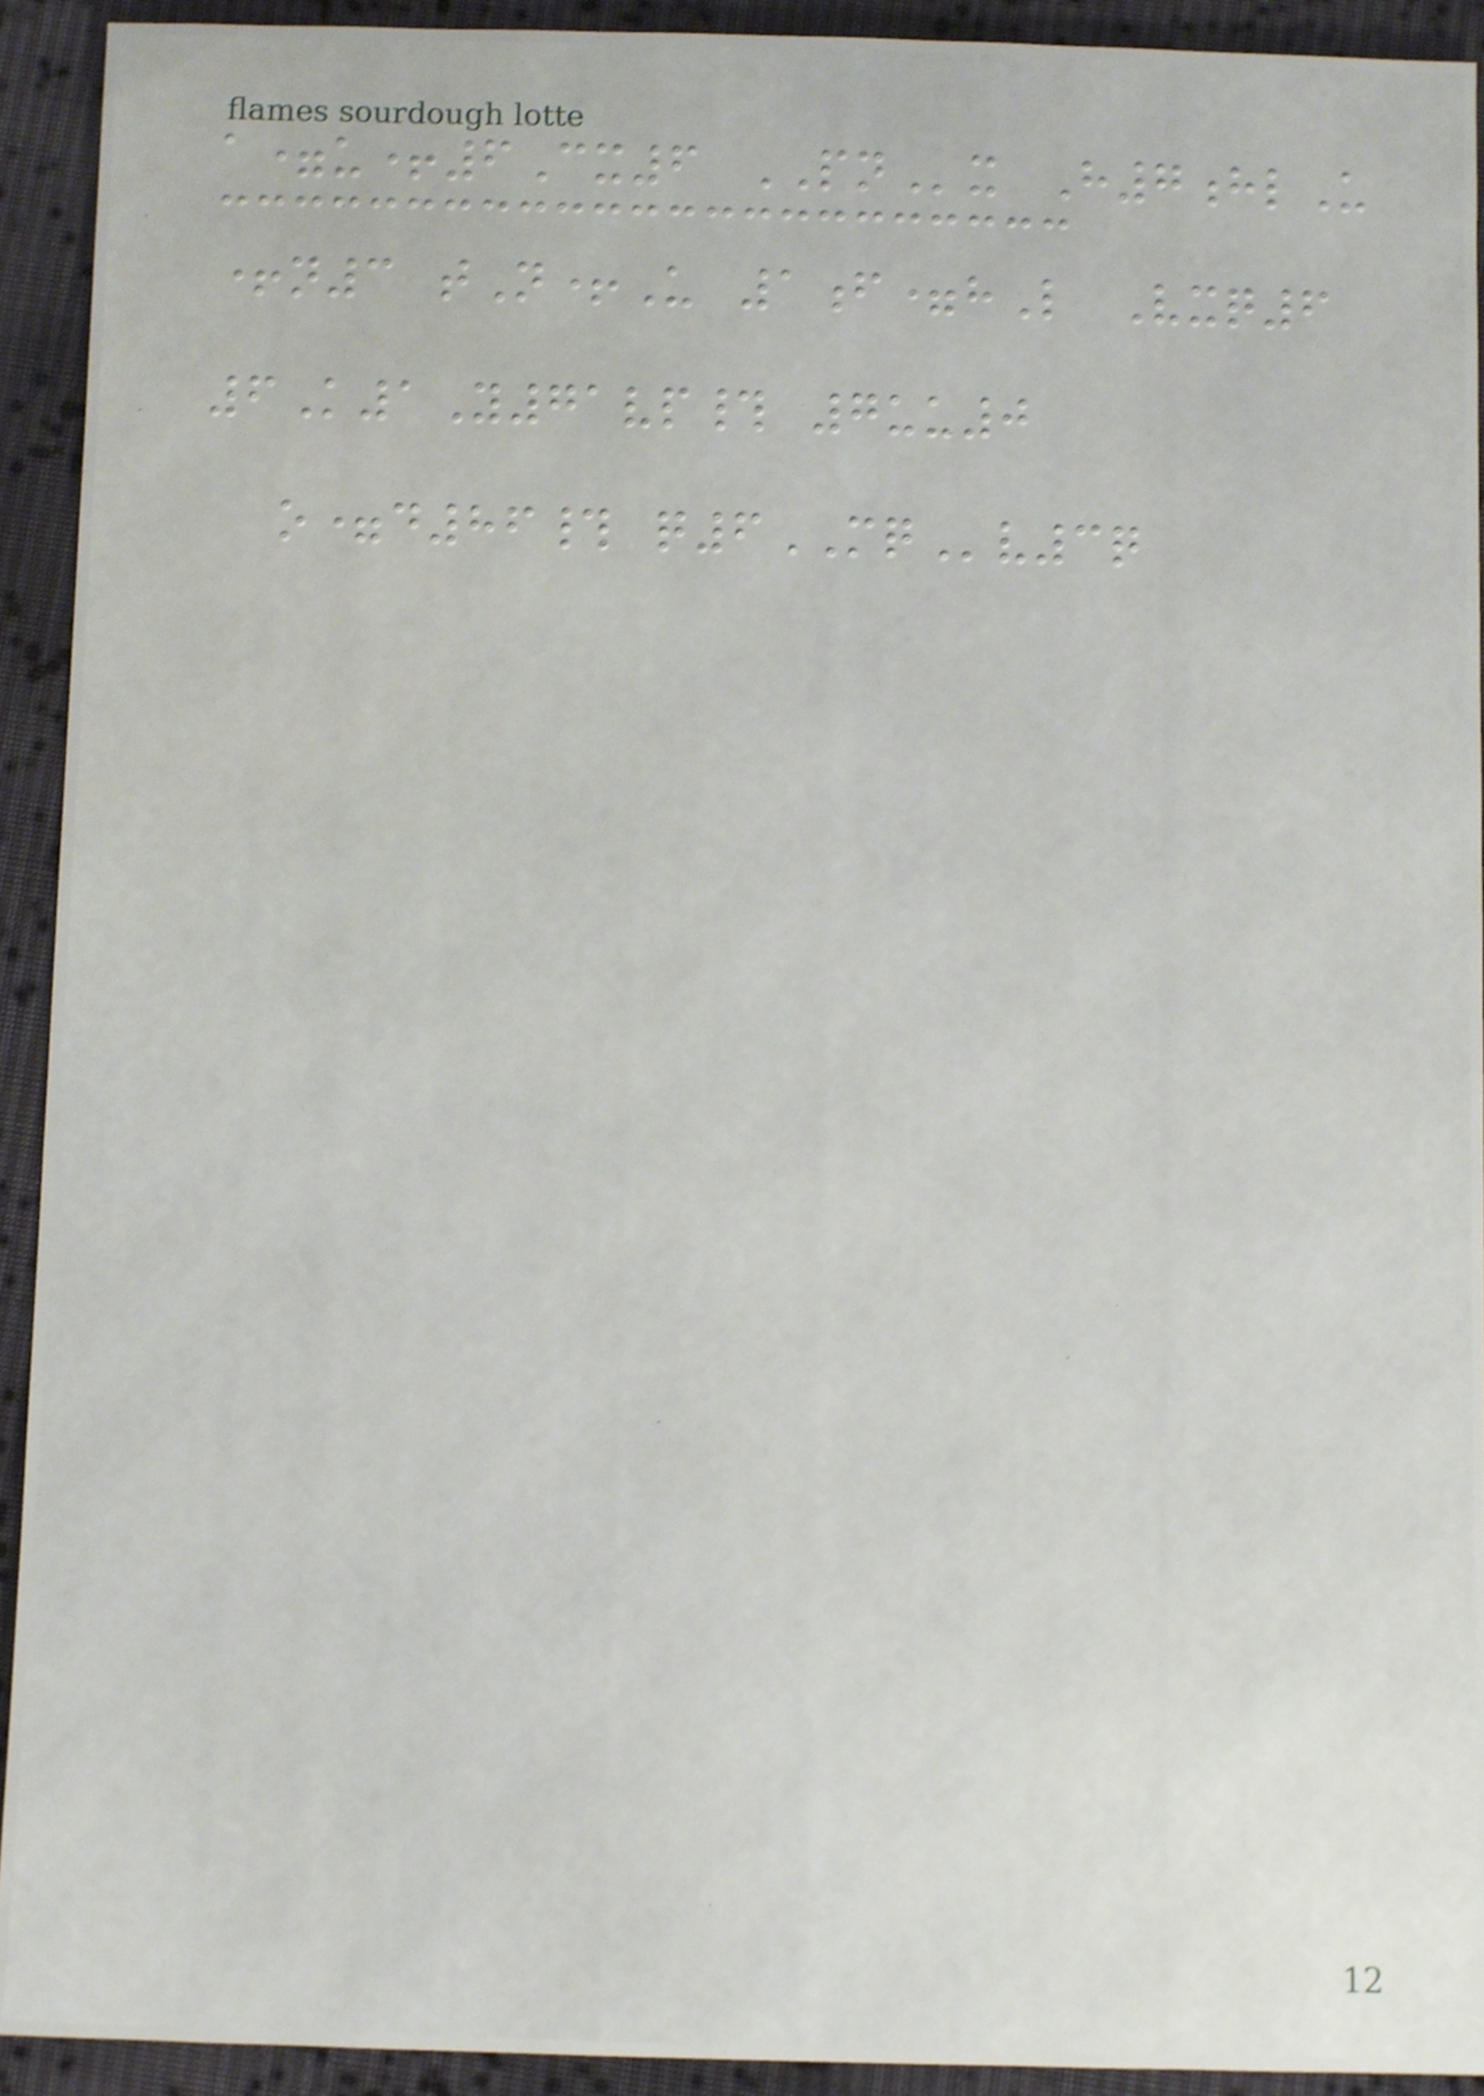a=u+6Cx6 PNx H7hlU
+n3 tN+U 1f=hL Vxq6
6K1Y71vp# 7uu0
o=d86# q6MQv3q
